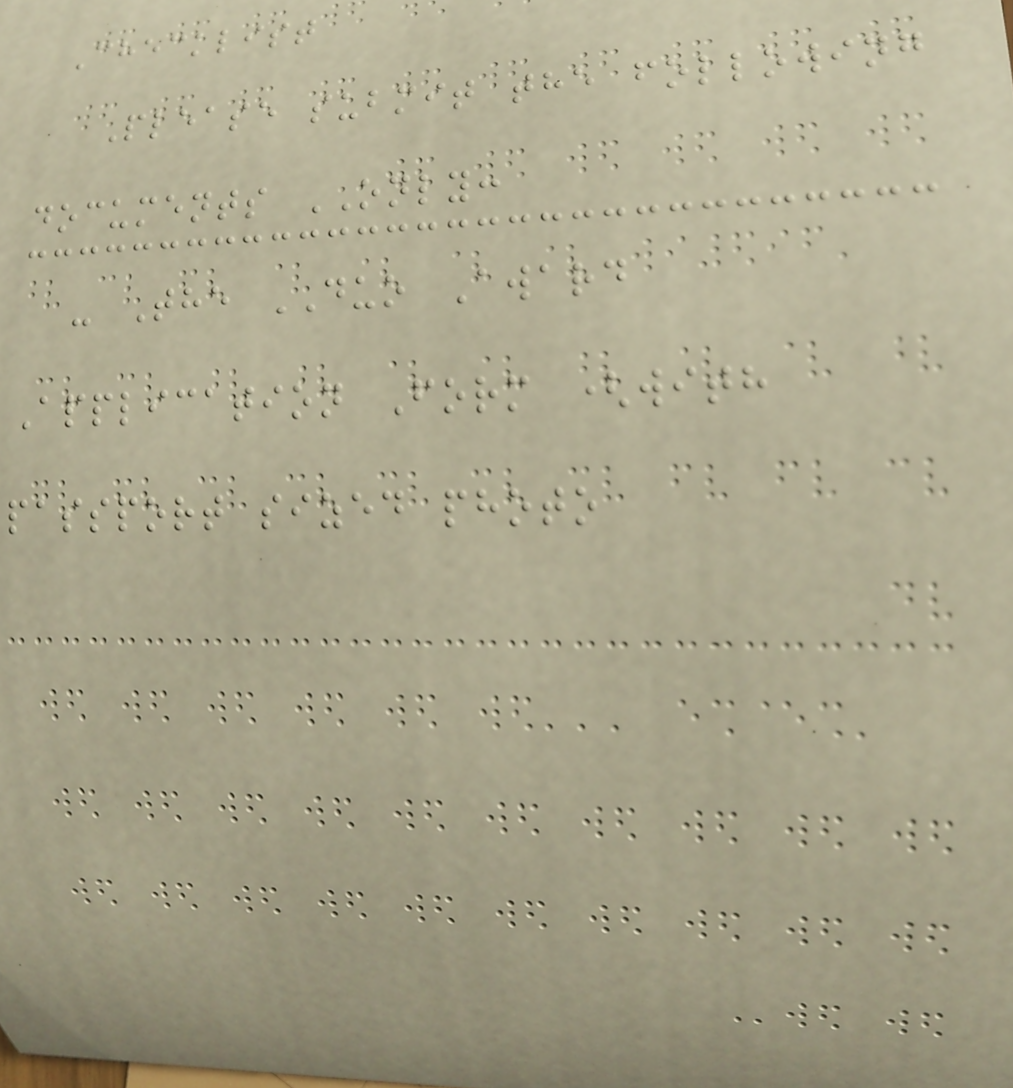Checklist
Please submit the following
documents ONLY:
- The DUO Award
Application Form (with
passport sized photo
